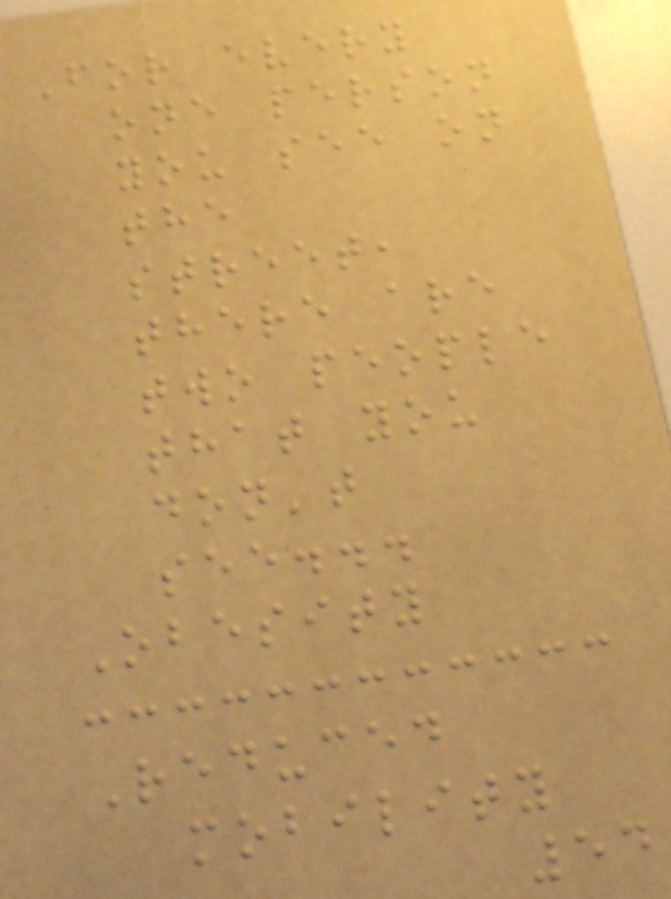For every
one person
you see on
the
street,
there are
two people
that you
don't
see...
Obesity
Reduced
mobility
54
